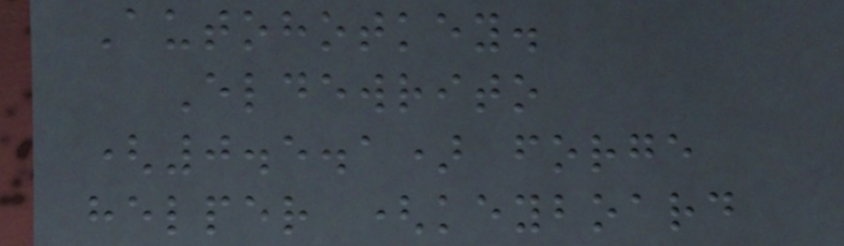Autohotkey.
Eldewrito
(0.5.1) forge
helper (keyboard
